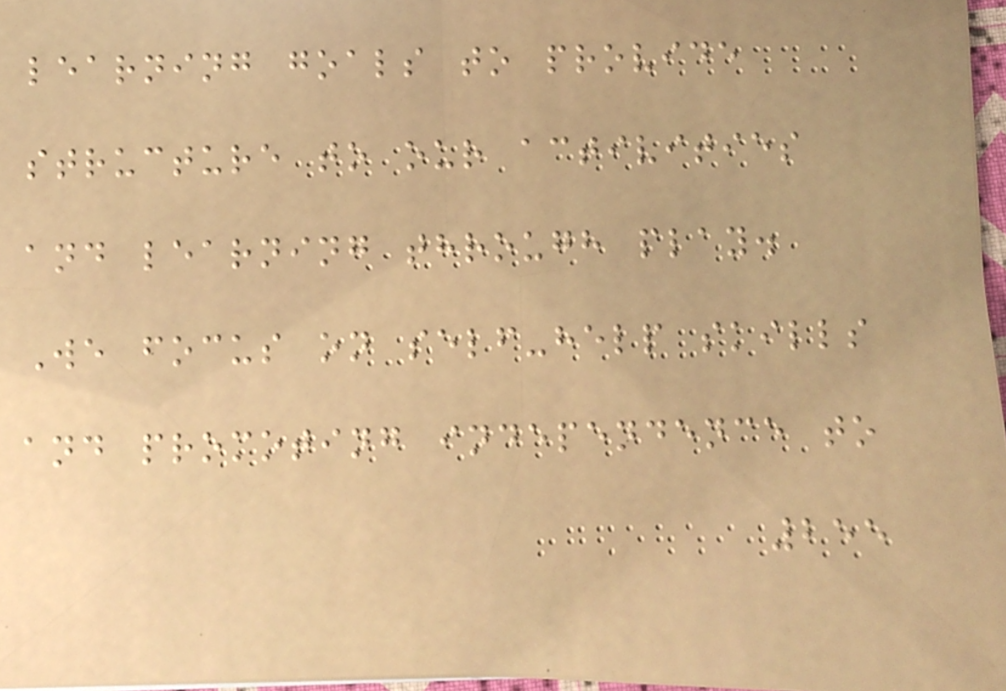learning goals to provide
structure to our activities
and learning through play.
We focus on self-help skills
and promoting independence to
255
